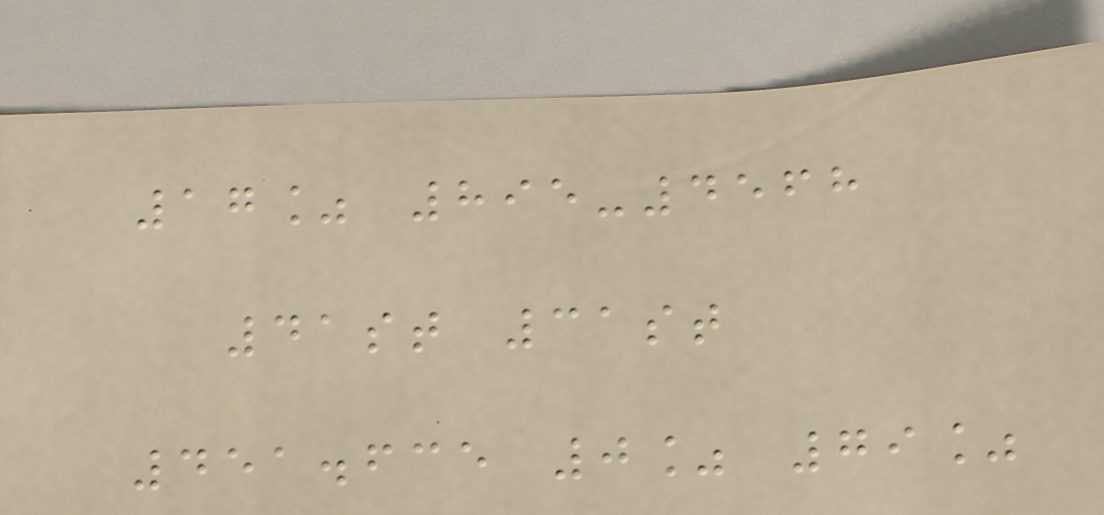17% 895-4568
41st 31st
451.635 0% 79%
